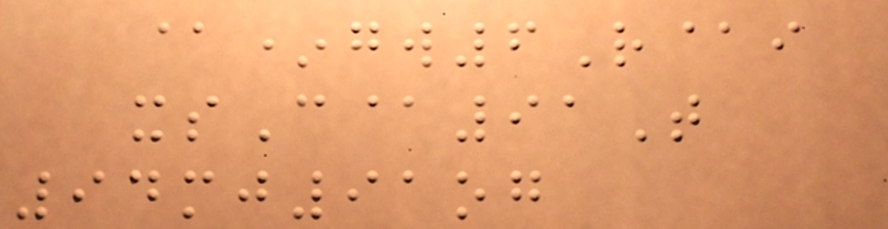@*gw6R@i
xsC@91T
94mj91og
